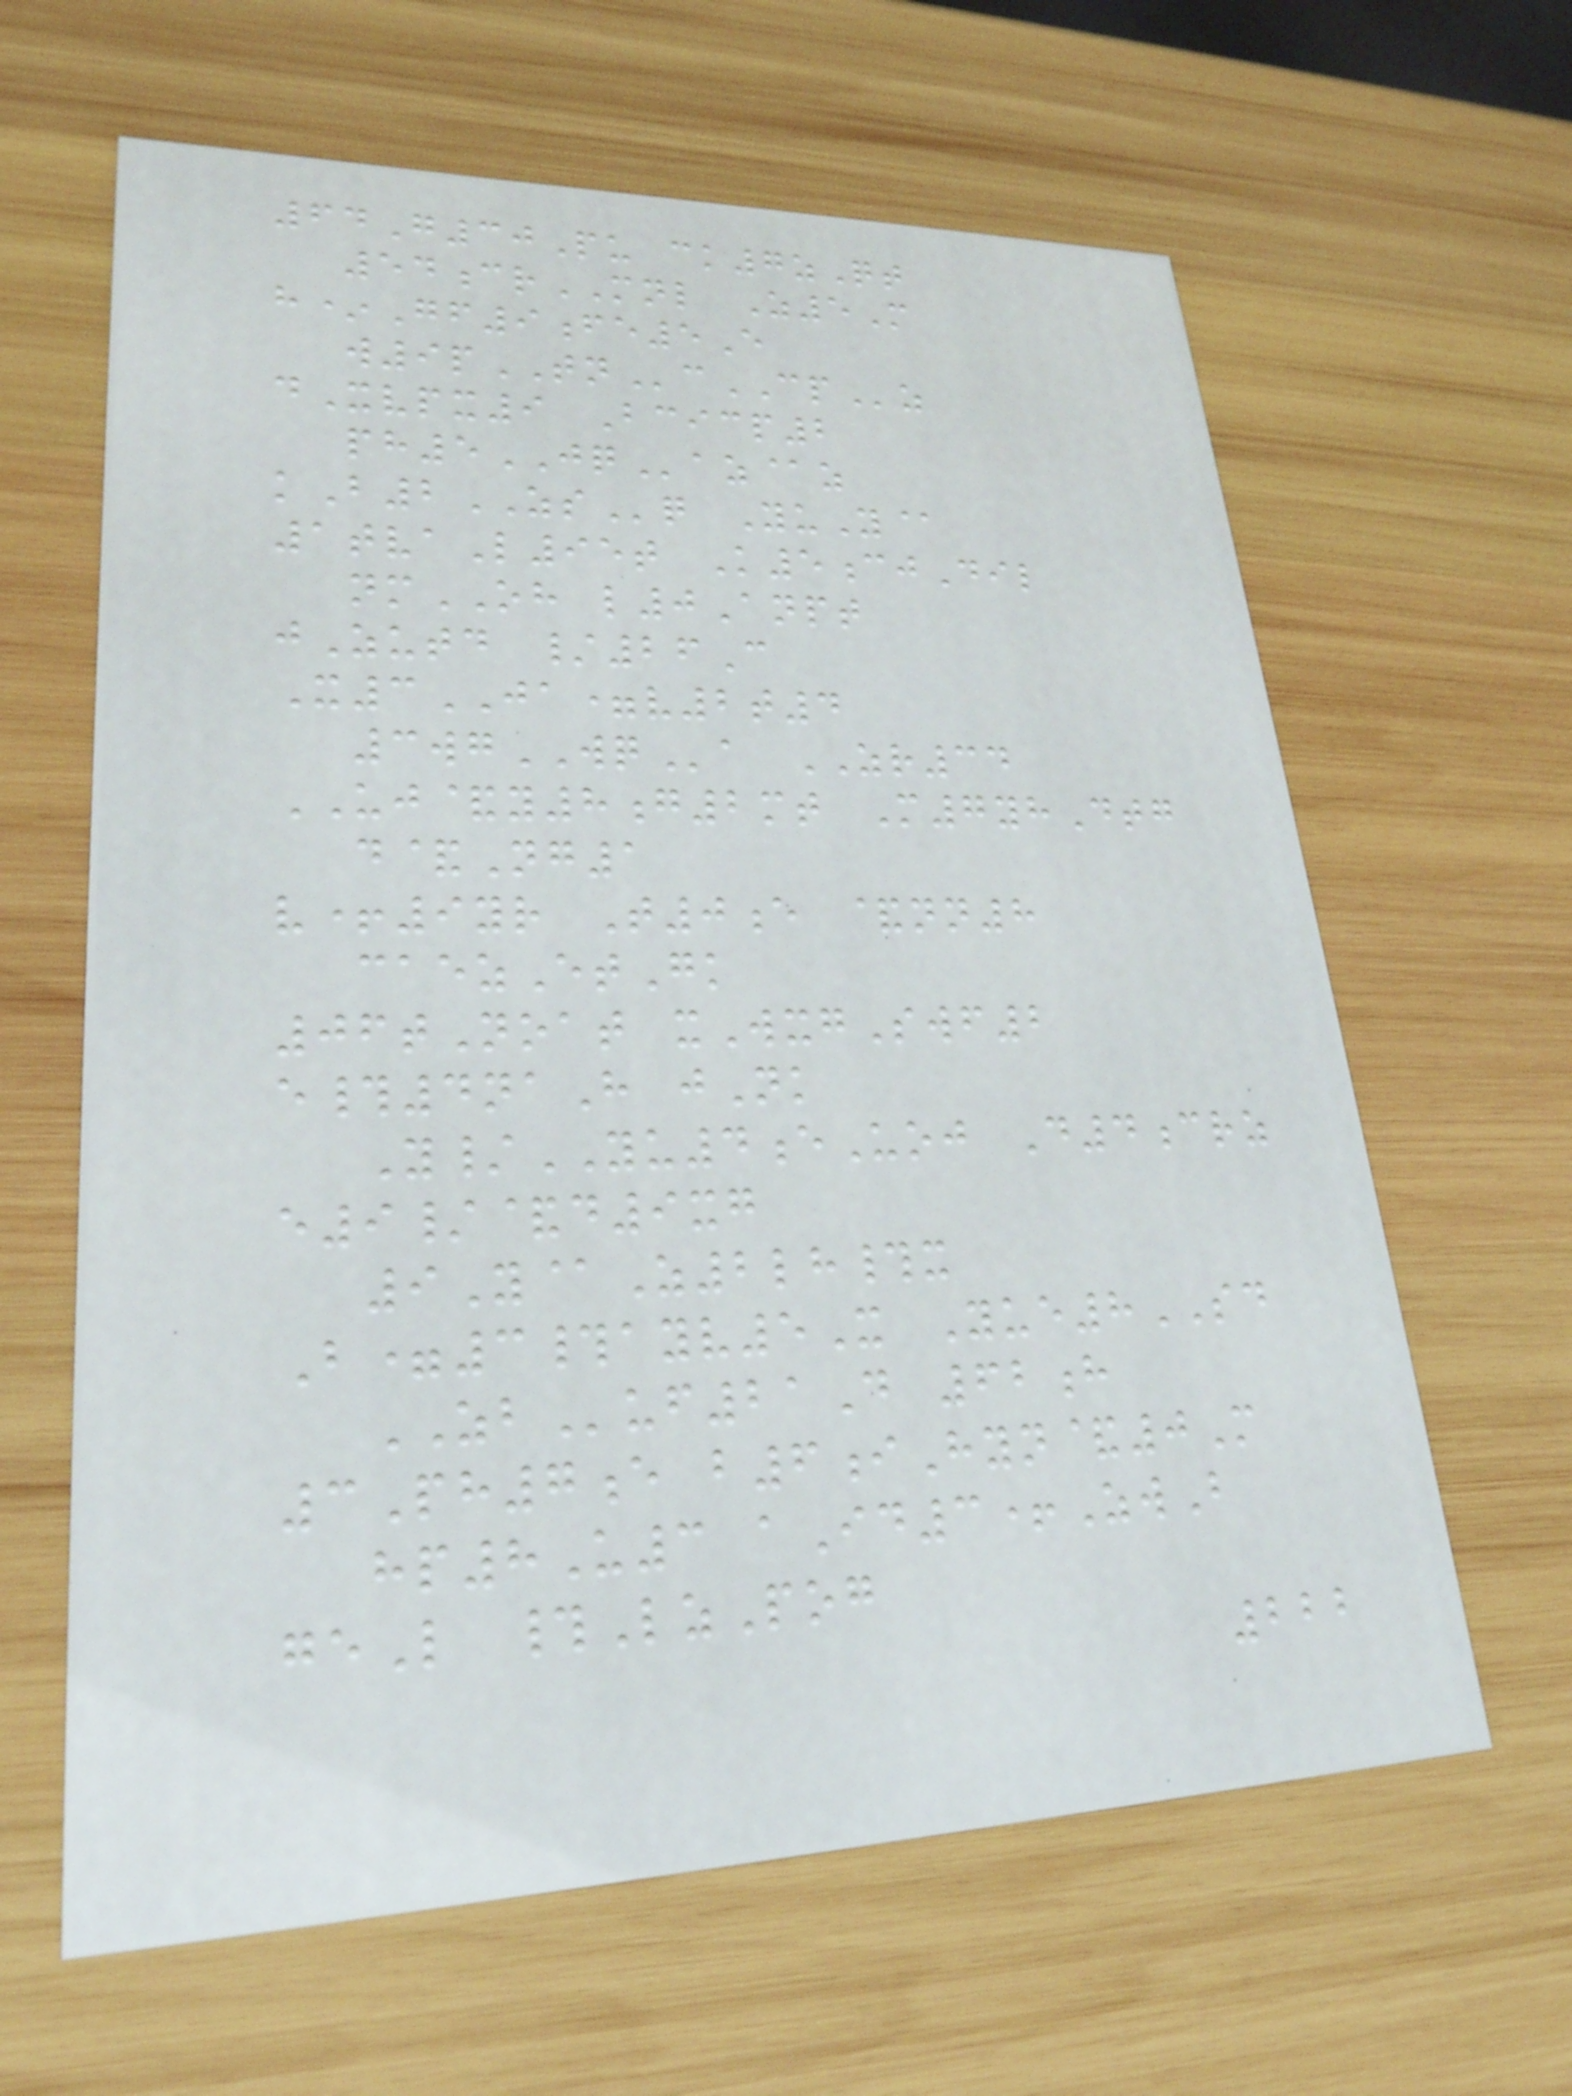64G30Pu ck7zQt
54crMNL Z5M
h*Gf9fe5E
w9pTNcCPz
dXvpx9 Bcicp2
ph5JQaz@z
kB2ZSq YuY@
1tvaL95t K5cjDil
nmOH l0Anpt
jZutd /26C
X3JA=v2t4
3wgWQa ZR34
UJ&y8g2mt M7yhDtg
d&Ng1
v+9yr T0e &nn8
caezEtGk
06tNoat xWxgSwf2
e#4naH jNk
Y/YU4eUoj D4crz
e9/&d9xg
9Y@Z2lh#x
B=3#ayv5X Yue8SD
ZBuf21D 62h
3Ph7e b6iHyn&0M
hp8U3 aId3+ZwB
geL #LzPog
222
